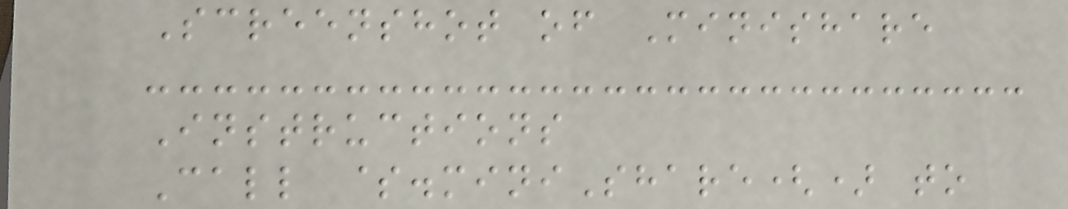Screenshot of Minishare
Instructions
Call $.miniShare() to
